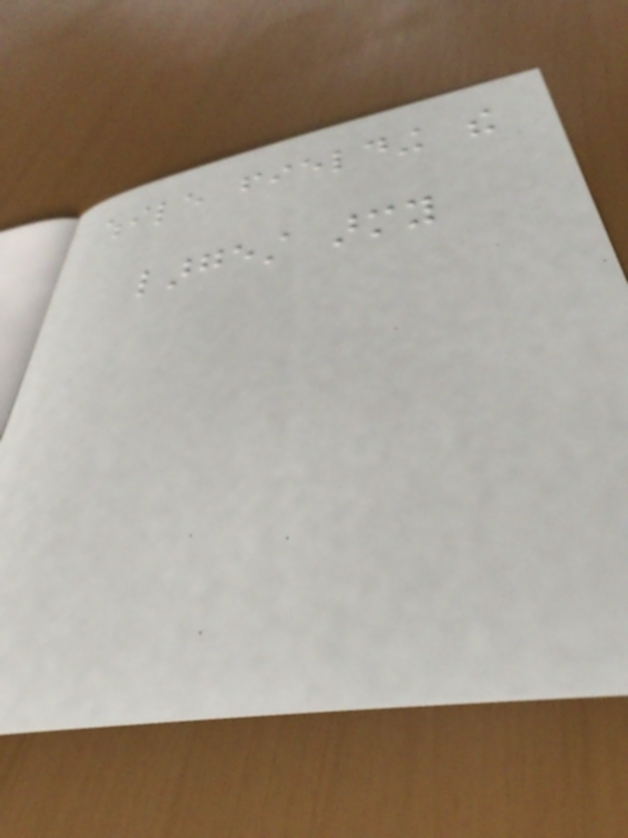while fielding the
largest army
